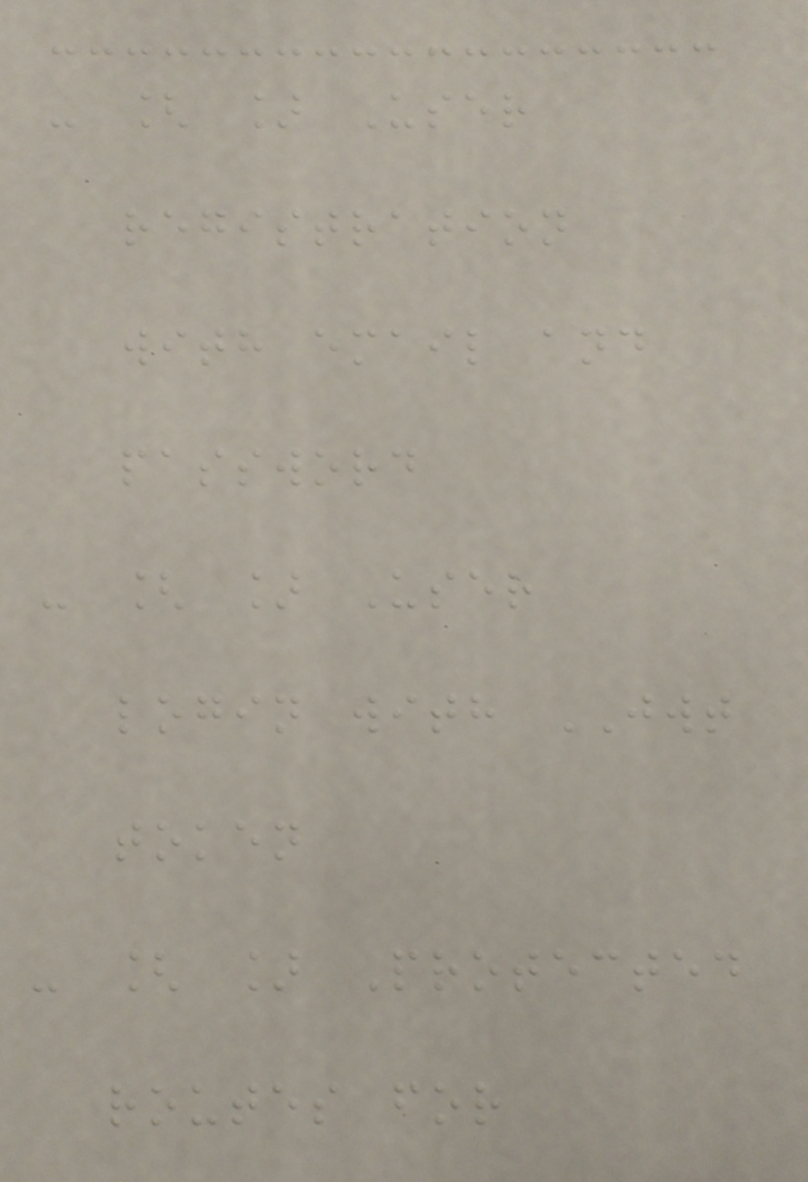- [ ] User
registration
with email and
password
- [ ] User
login with JWT
token
- [ ] Protected
routes for
